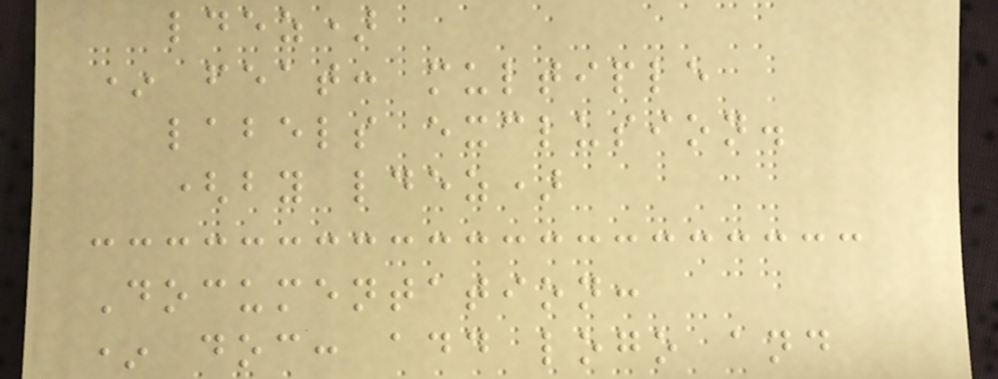ldez)
* feat: multiple
labels exclusion.
(by ldez)
Documentation:
* doc: add logo and
